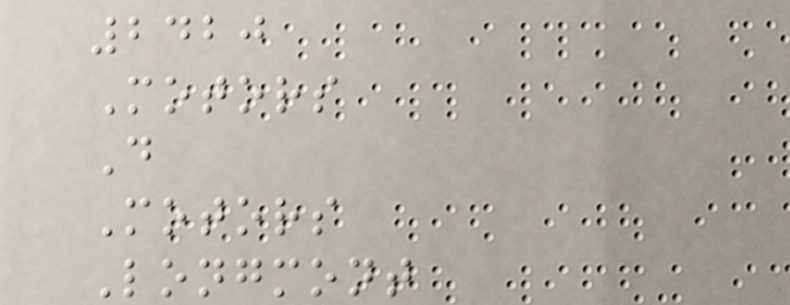2420
Motors
D
Motors
Longmont
